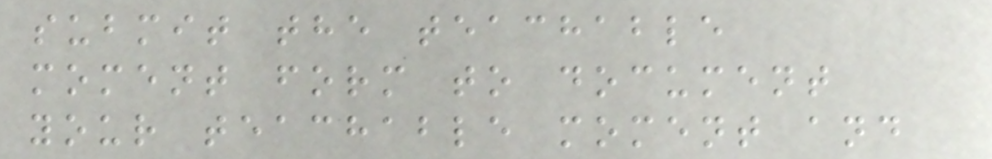submit the teachable
moment form to document
your teachable moment and
